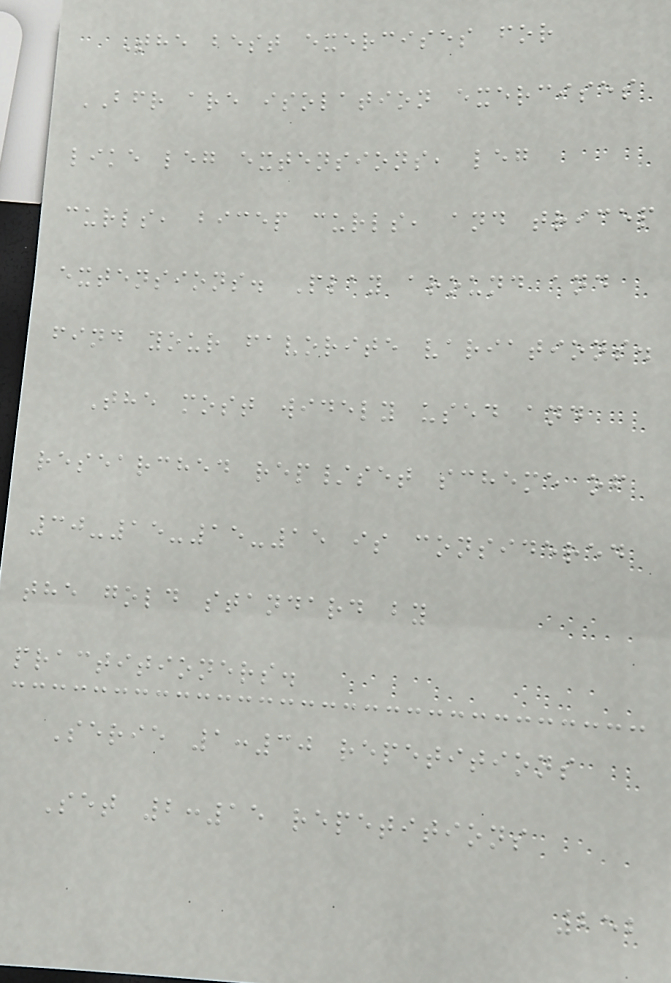The best exercises for
BFR are isolation exercises
like leg extensions, leg
curls, bicep curls, and tricep
extensions. Play around and
find your favorite variations.
The most widely used and
researched rep/set scheme of
30-15-15-15 is considered
the gold standard by
practitioners.
Serie 1:30 repetitions
Set 2:15 repetitions
252
